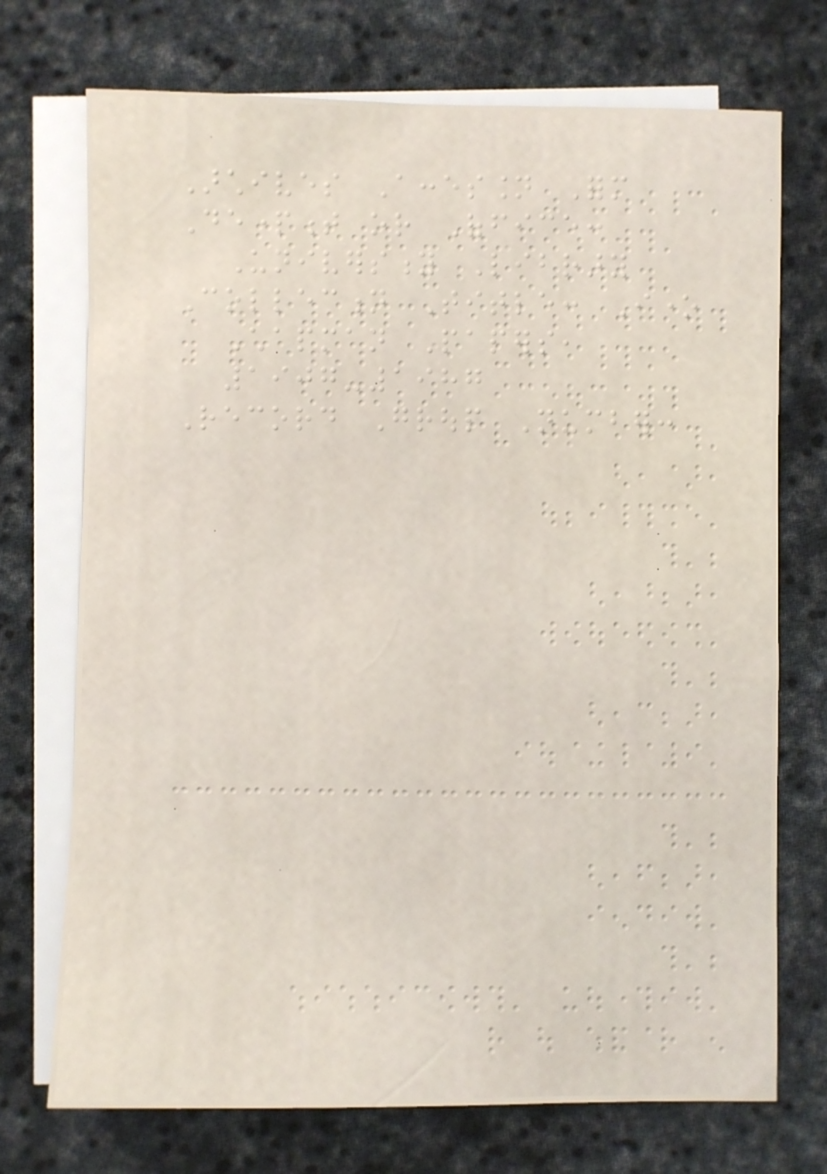Archives Accession Form
Department or Office:
University Library
Collection Title: Ione
Chapman Papers,
1907-1987
Record Group Number:
